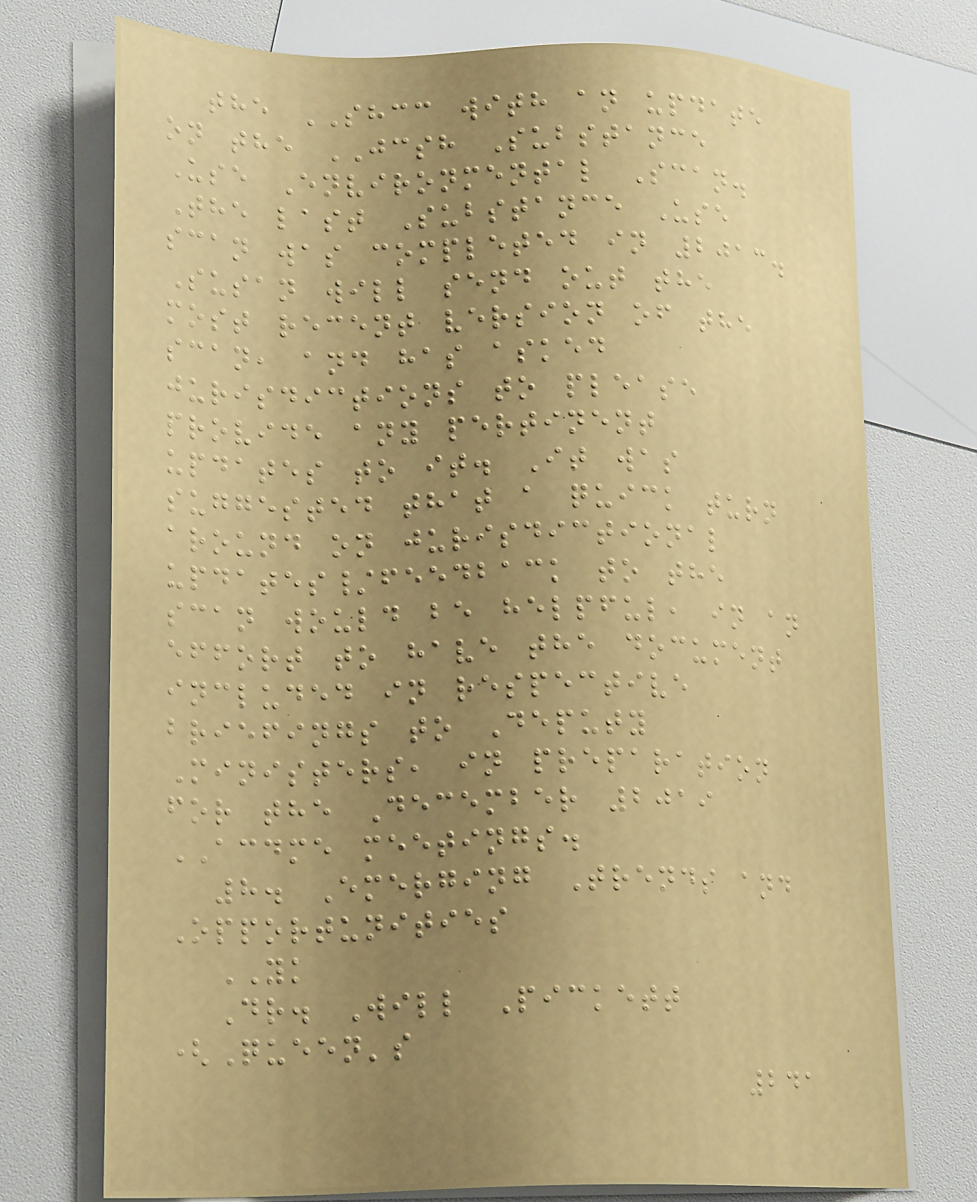the SHCC with an update
on the JCSH Substance
Use Environmental Scan.
The last Substance Use
scan was completed in 2013.
Susan will send out the
most recent version of the
scan, and has asked
jurisdictions to please
provide any pertinent
updates to it. It was
suggested that a quick turn
around on jurisdictional
updates/feedback to the
scan would be helpful, in an
effort to have the document
included in respective
briefings to Deputy
Ministers, in preparation
for the December 2019
ACDME meetings.
8. Emerging Trends and
Opportunities
YK
Dr. Will Pickett
(Queen's
241
